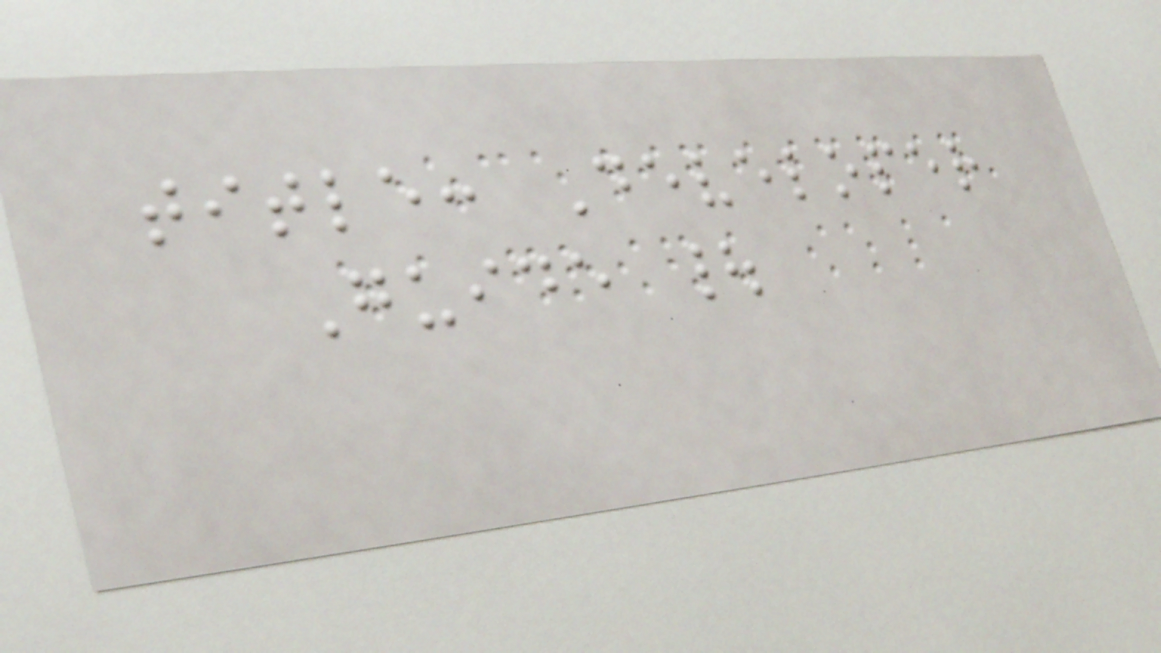title: Developer
Guide |
